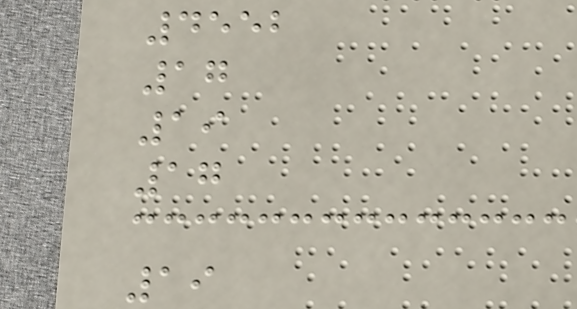4552
17
19
17
19
